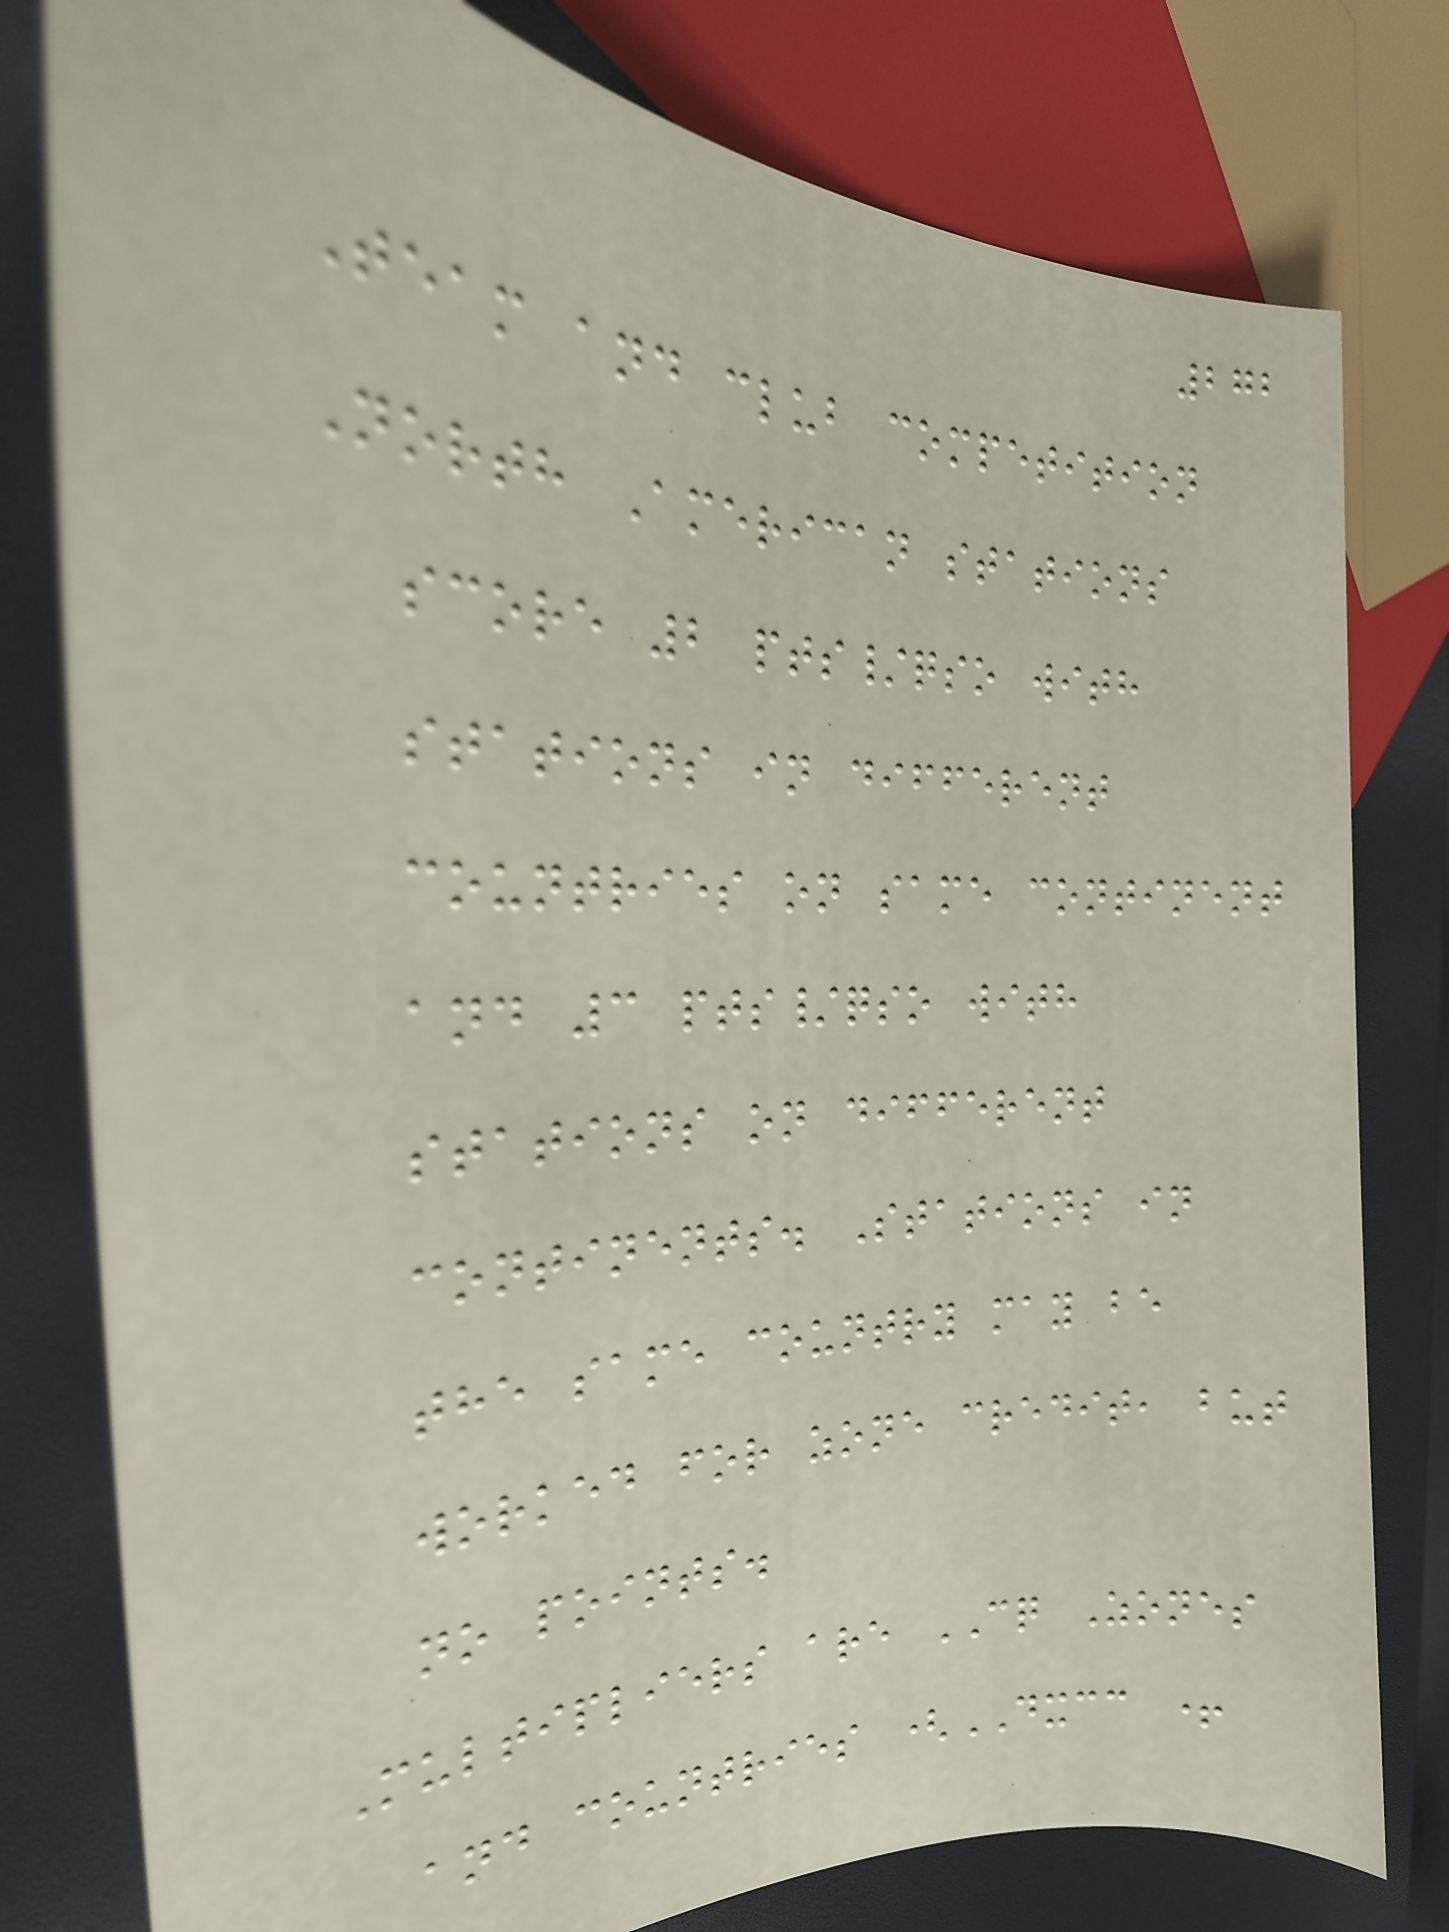272
Team and club competition
North American stations
score 2 pts/qso with
stations in different
countries on same continent
and 3 pts/qso with
stations on different
continents. Stations in
the same country may be
worked for zone credit, but
no points.
Multipliers are CQ Zones
and countries (DXCC +
